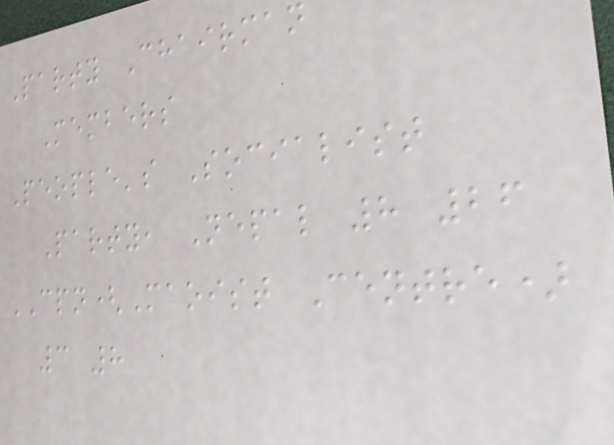Party Chairman
Members
People's Socialist
Party, Nepal 8 26
CPN(Maoist Centre)
3 8
